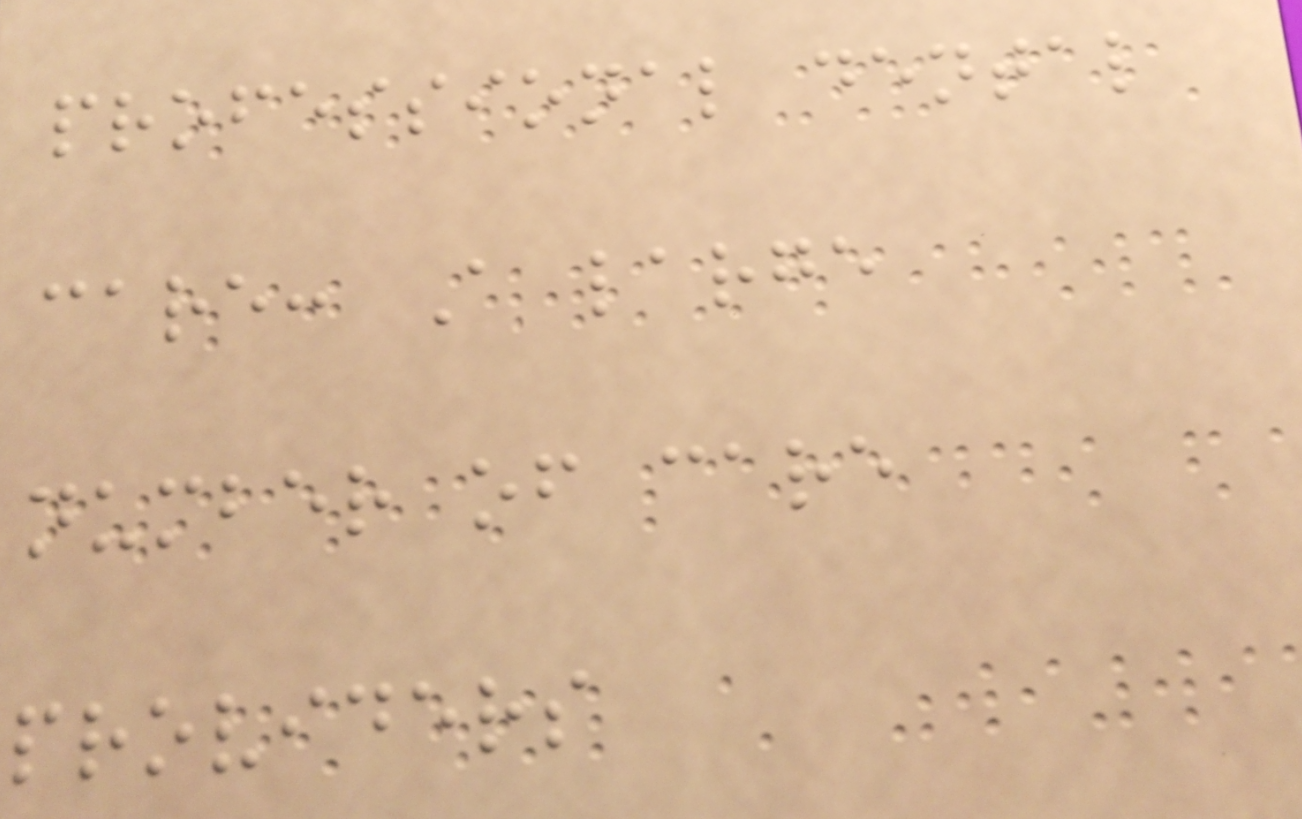professional dental
care: A large
number of care
providers
